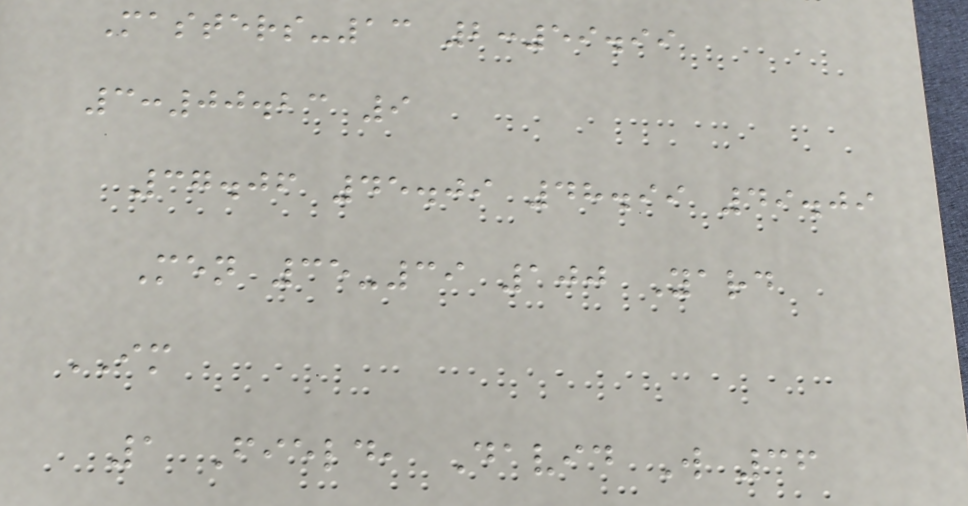Masters-13 2:59.99
3:00.23 9
37.06 45.09 48.99 49.09
Men 35-39 100 Yard
IM
1 Field, David W 36
